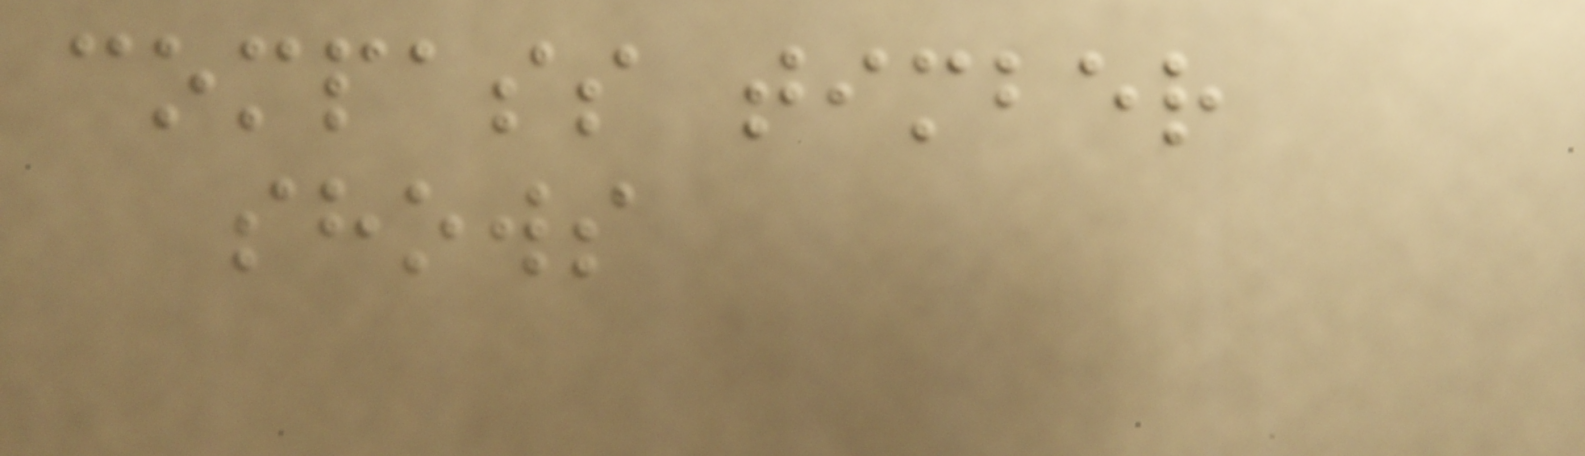compass timber
shows
